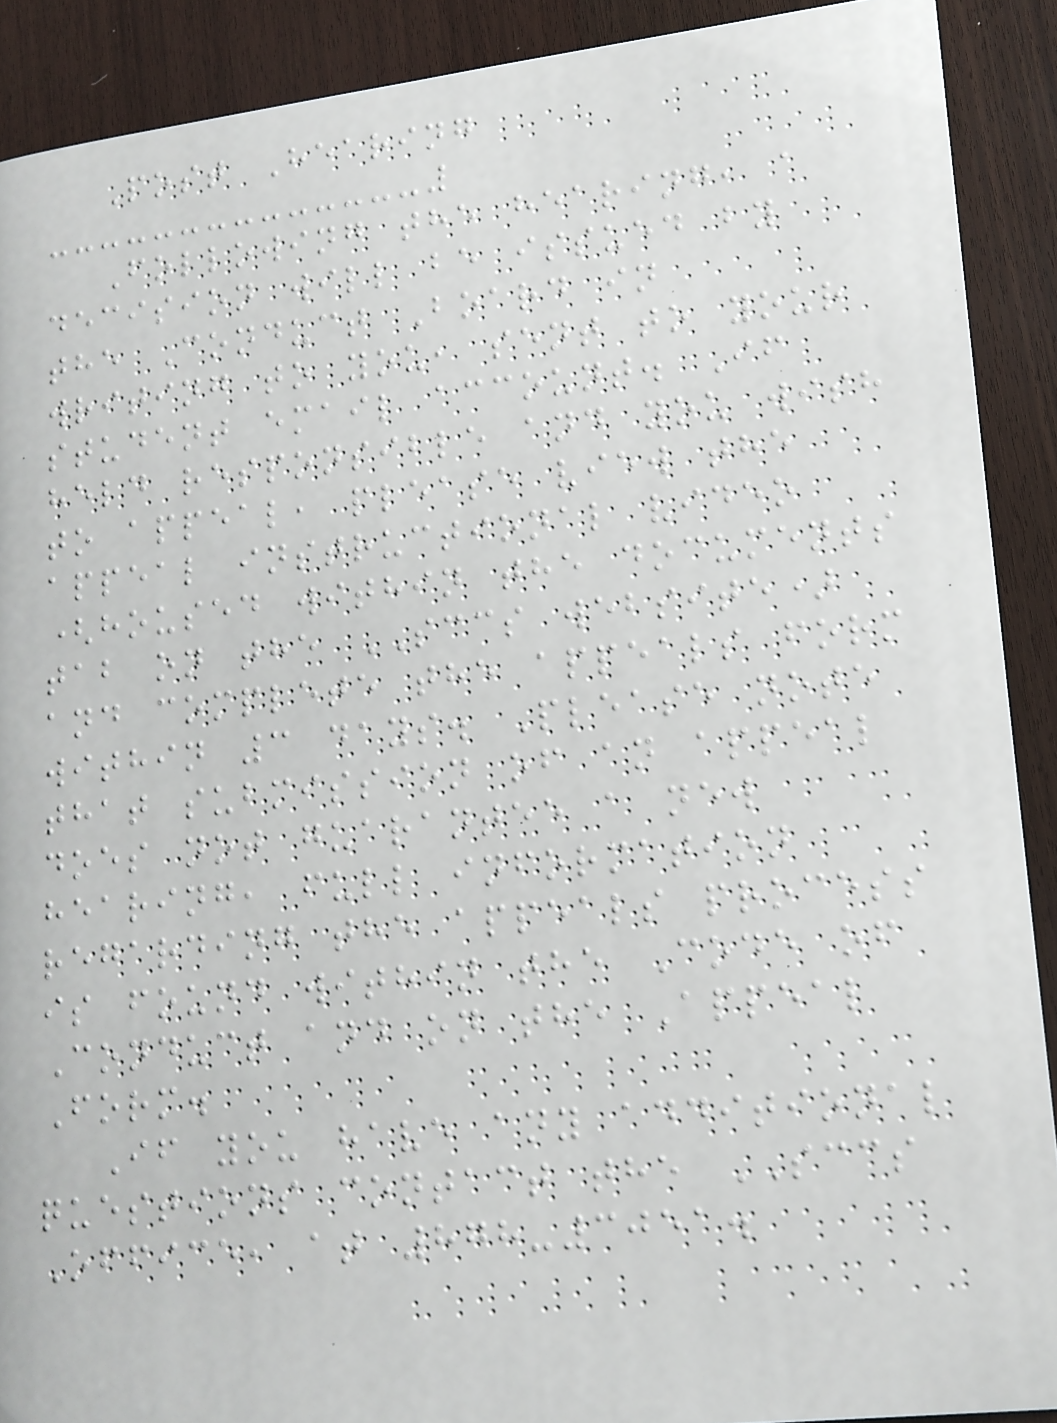Post Hearing
Following the hearing, a
decision will be issued by
the Conduct Board in
writing to you, sent to your
student email account. If
held responsible and you wish
to appeal, please view the
appeal instructional video
(housed within the documents
tab on the SCCS website)
and complete the appeals form
within 3 days. Please note
that submission of an appeal
does not guarantee a new
hearing, full information
regarding the appeals process
is found within the Code of
Conduct and on the Appeal
Form.
If you have any additional
questions contact the SCCS
Office, at 878-3051.
